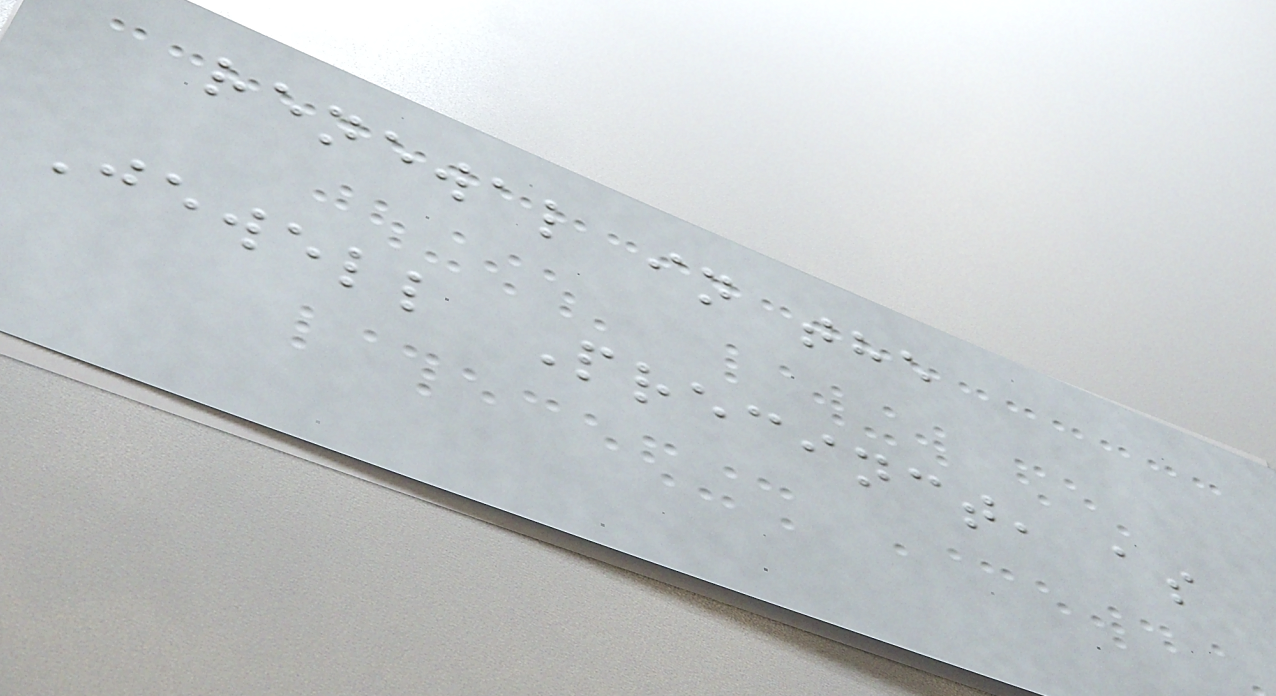renewal in the
Jewell Precinct, as
